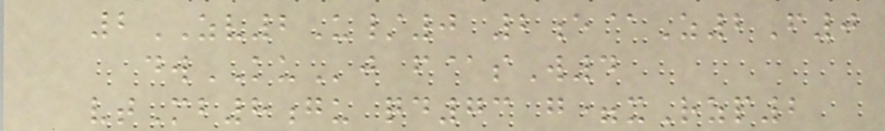2ZV2U/0 2e@Z2F0
dwKUj f@sW4
vtMb8gu qd73 g=xRzp2
